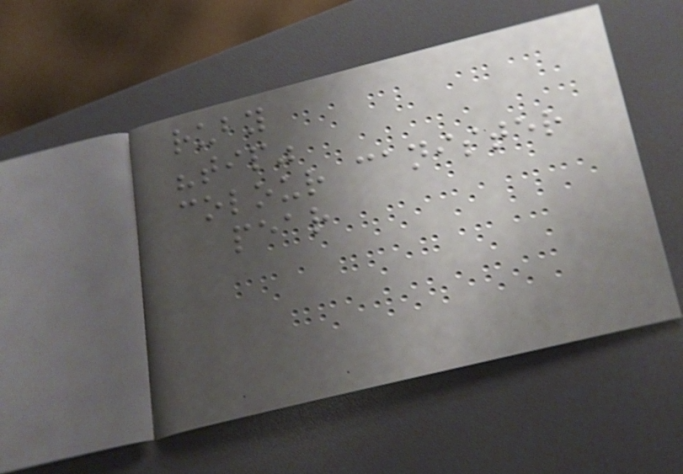ruby
"tip"
colour canister
pear
